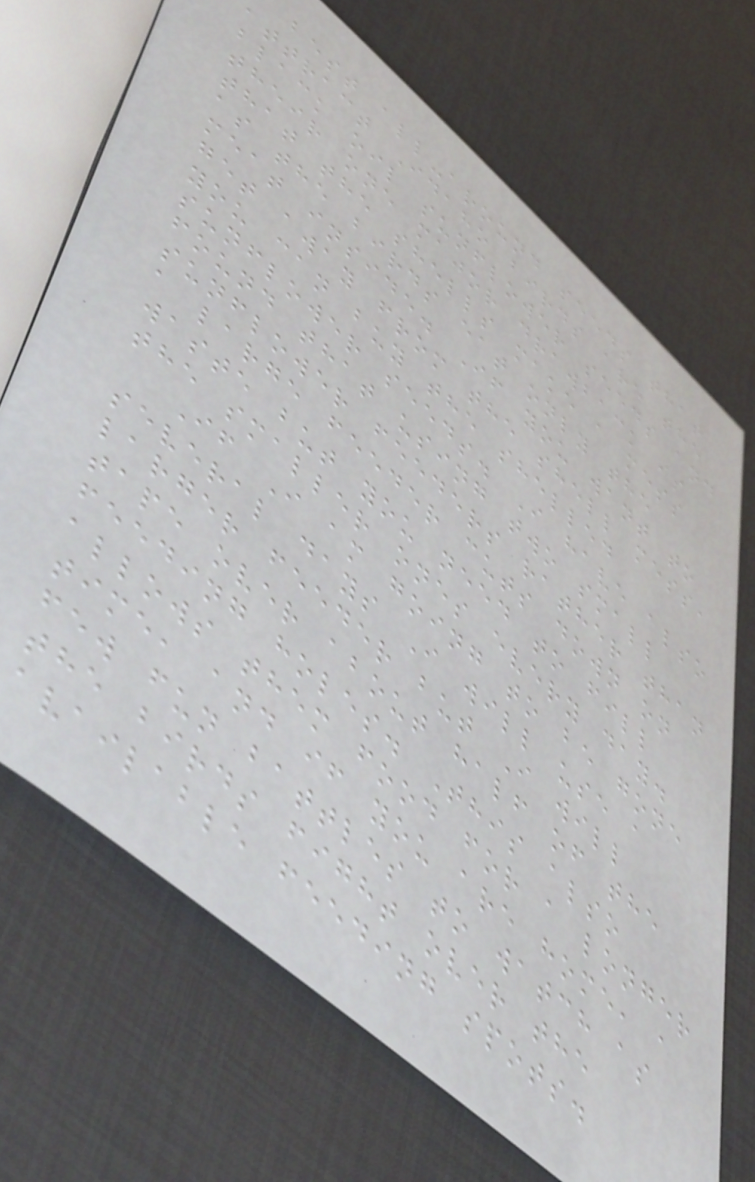best all-around seeds that
attract Idaho birds are the
black oil sunflower seeds and
their one major drawback is
that the shells make a mess
as the birds eat only the
meat inside. If you want to
get away from the shell mess,
you can buy the shelled
sunflower seeds. I have also
found that using two small
sunflower feeders rather than
a large feeder cuts down on
waste but you need to fill
the smaller ones every day.
If I am going to be gone
several days I will use a
larger feeder but I will
tape over about half of the
feeding holes. This also
allows them food for a longer
time, and if you are home, a
few fun battles to watch as
the birds fight over the
available feeding spots.
